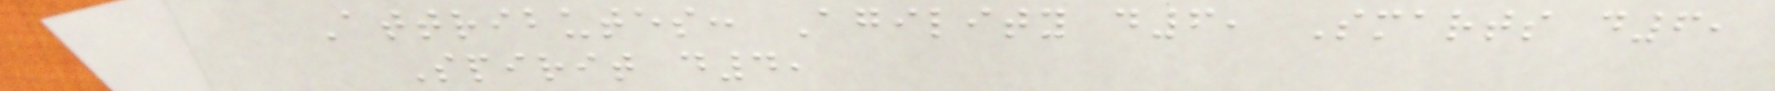Attributes: Agility d6, Smarts d6,
Spirit d4,
